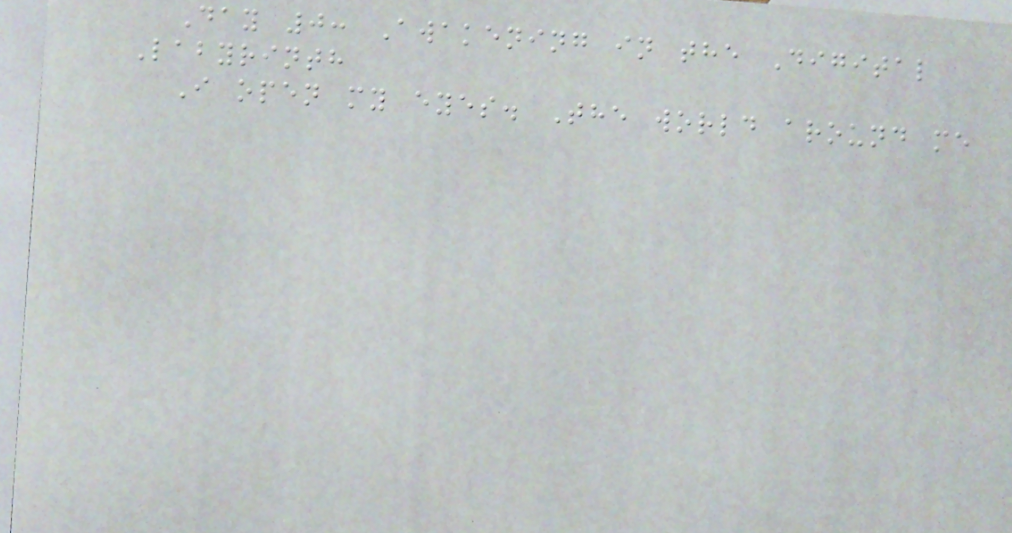Day 0: Awakening in the Digital
Labyrinth
I open my eyes. The world around me
